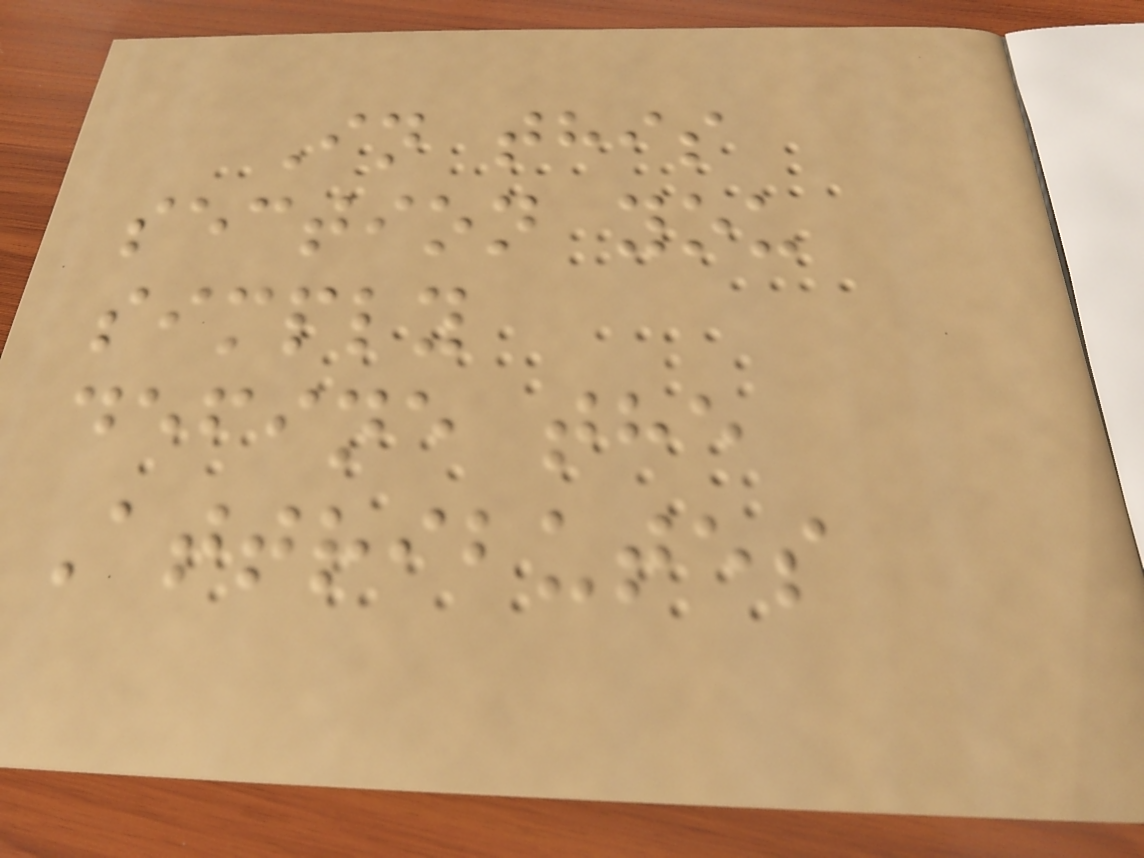In this
section you
simply
define the
Attributes
